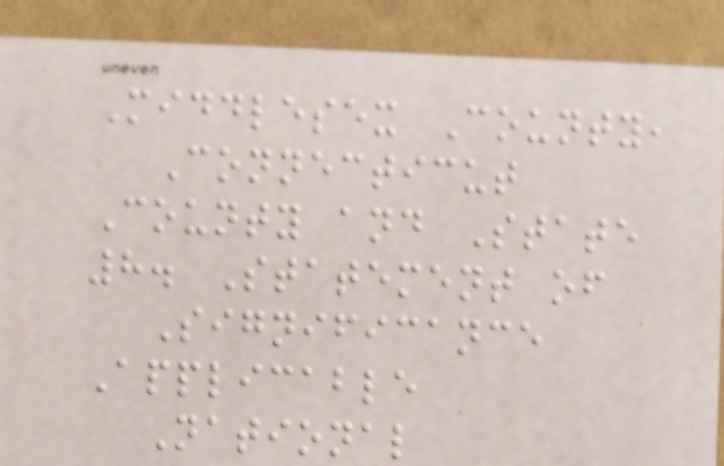Middlesex County,
Connecticut
County and State
8. Statement of
Significance
Applicable
National
